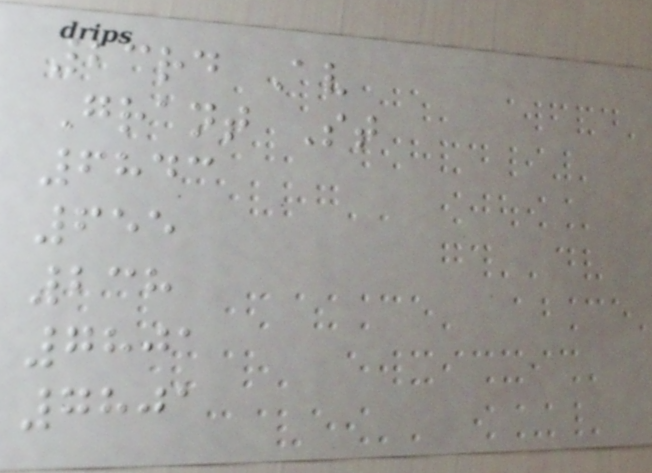23rd Av
Grant St
6843
655
238
7801
7801
